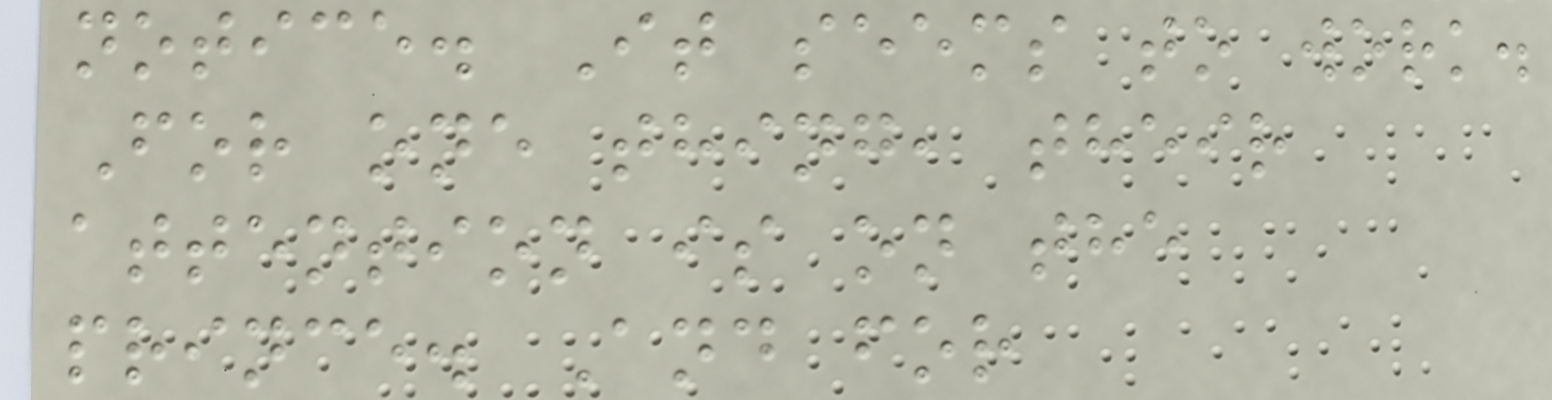notice. It seems to work.
For one thing, their
attention is on the
prince. And for
